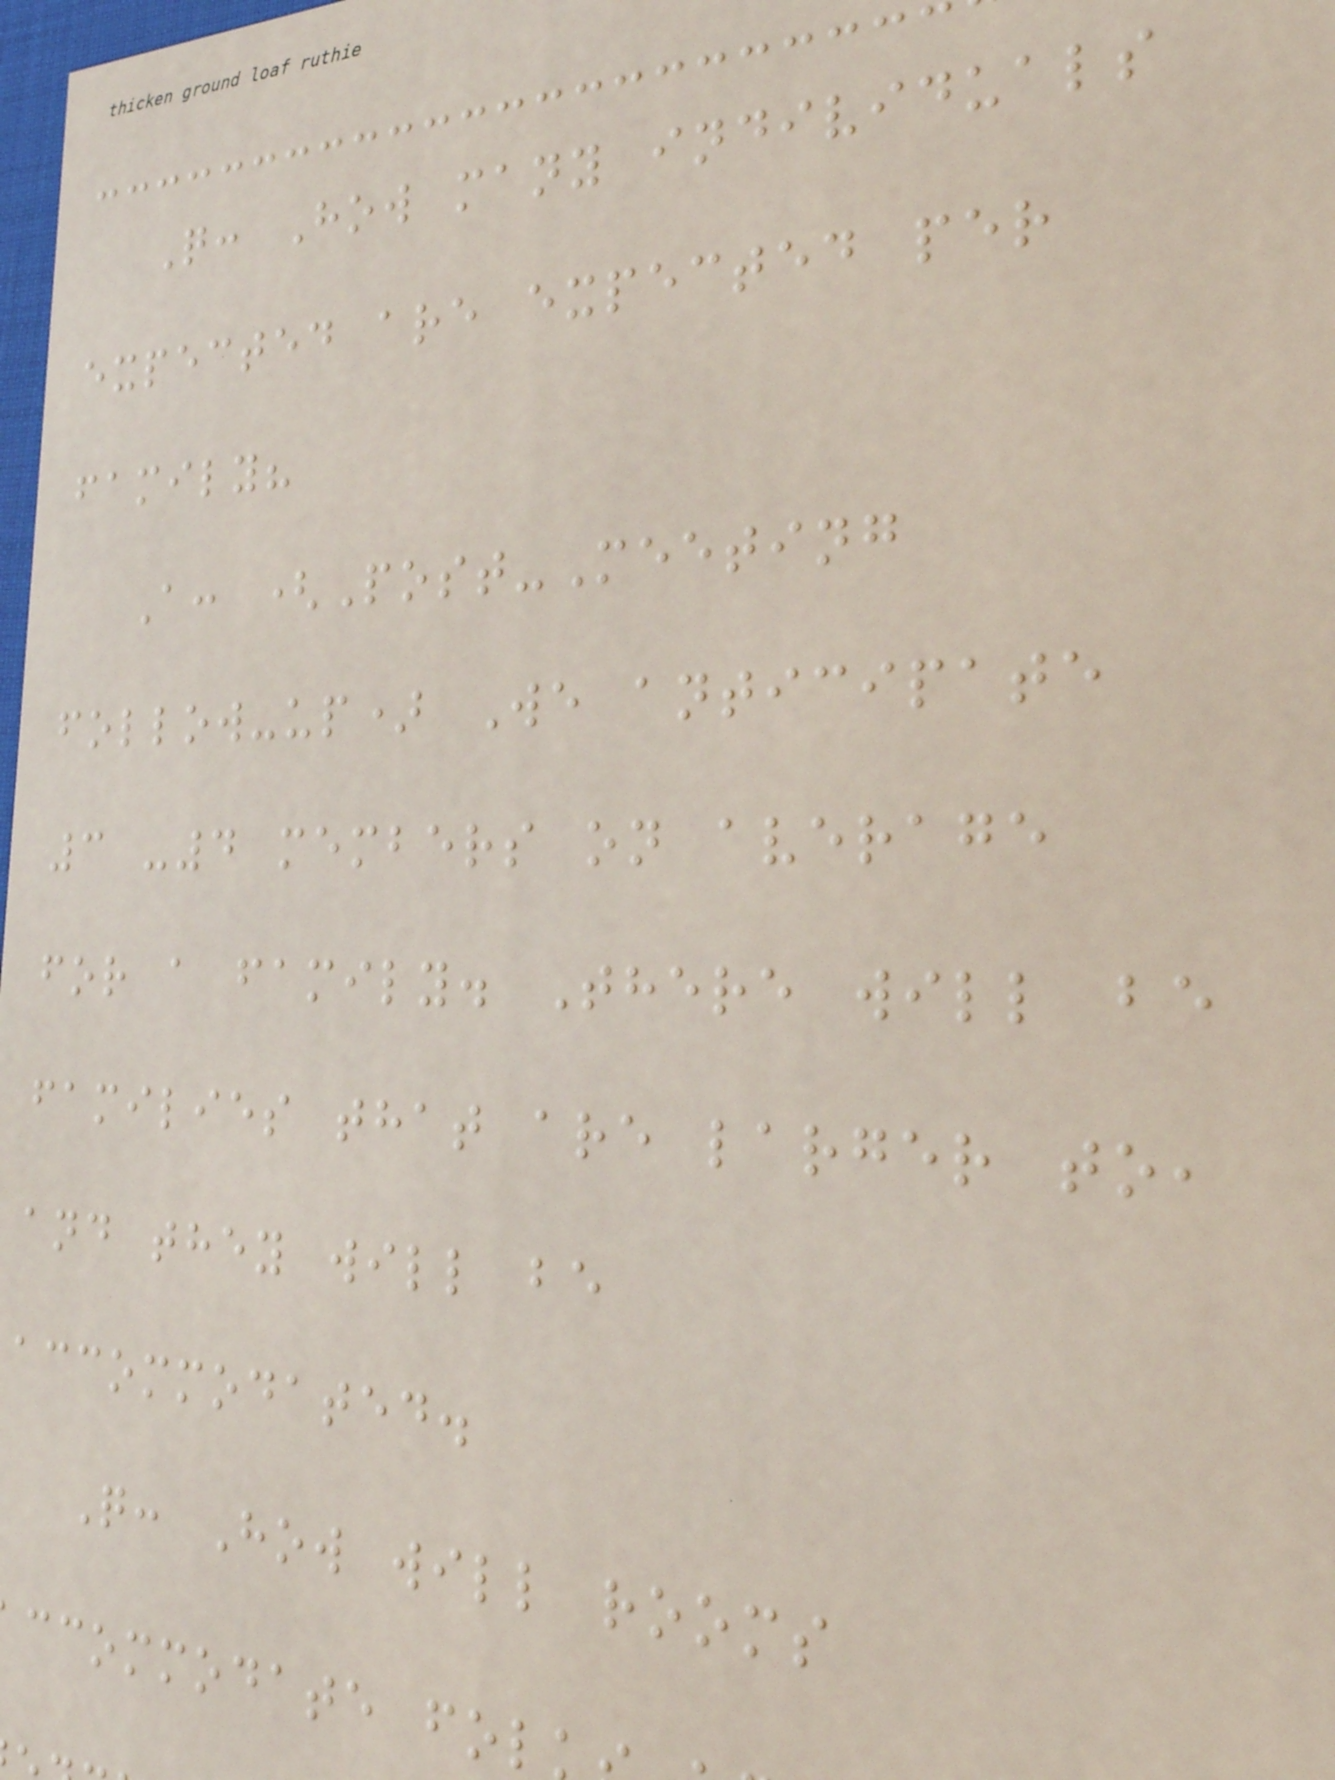Q: How many individuals
expected are expected per
family?
A: (Post-Meeting
follow-up) We anticipate
3 -4 members on average
for a family. There will be
families that are larger to,
and they will be
accommodated.
Q: How will rooms
ccommodate fol
